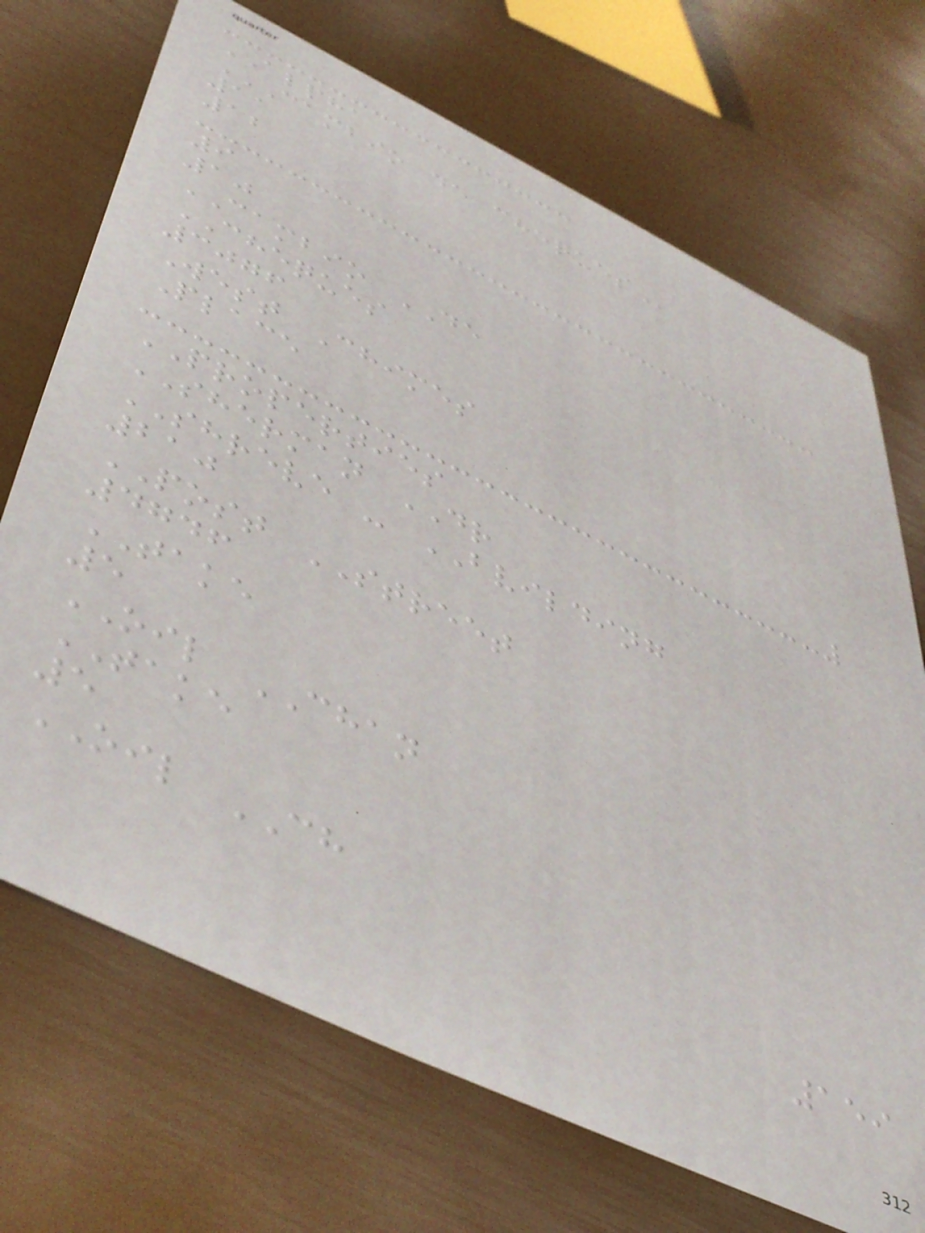ALPHA
CAMBIO DE CHEQUES
11
12
9
10
CAMBIO DE
CHEQUES
3076
West Chimes
Place
PROPERTIES
SHERMAN DR
SHREVE - BVILDING
210
POST STREET
4746
TAKE
5
OIL CHAN
TAKE
5
OIL CH
159
